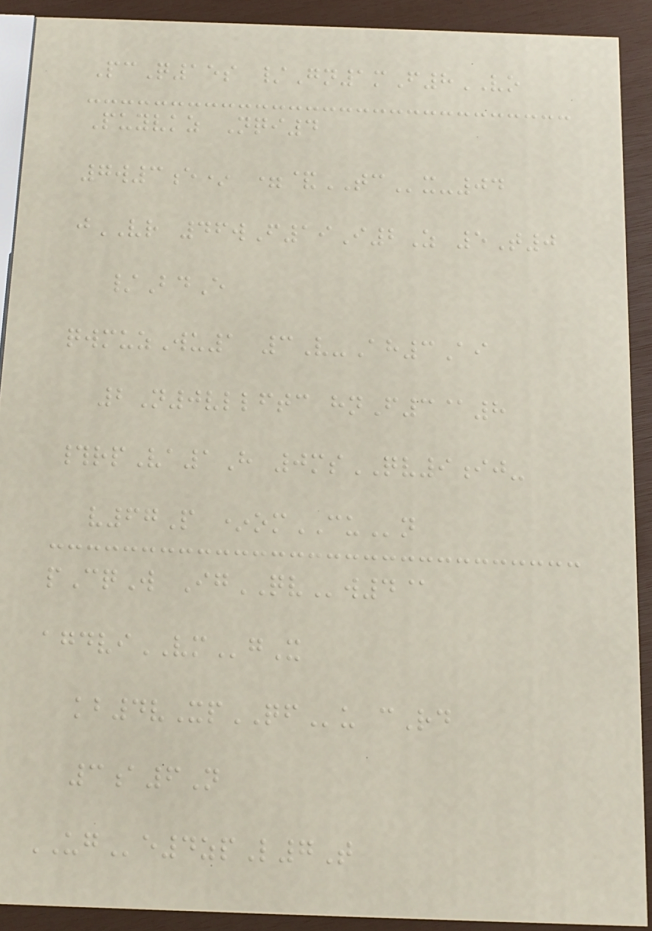PcQ15s /Gn1mF8VO
Puyvkz Nqi4
7w3e* =&TCx-04
jVR 46wF19I2Z 5T0
/BdE
qwmuzWu1 3V-Ah3Ai
2N0vllftc hnF3@8
#rpVa1H 0msQV9ij-
v67P *omCUn
pCqW IgQVw4@
agdviVMgX
kb4vXpQFu cRd
3a6N
UGe4zpL7T
